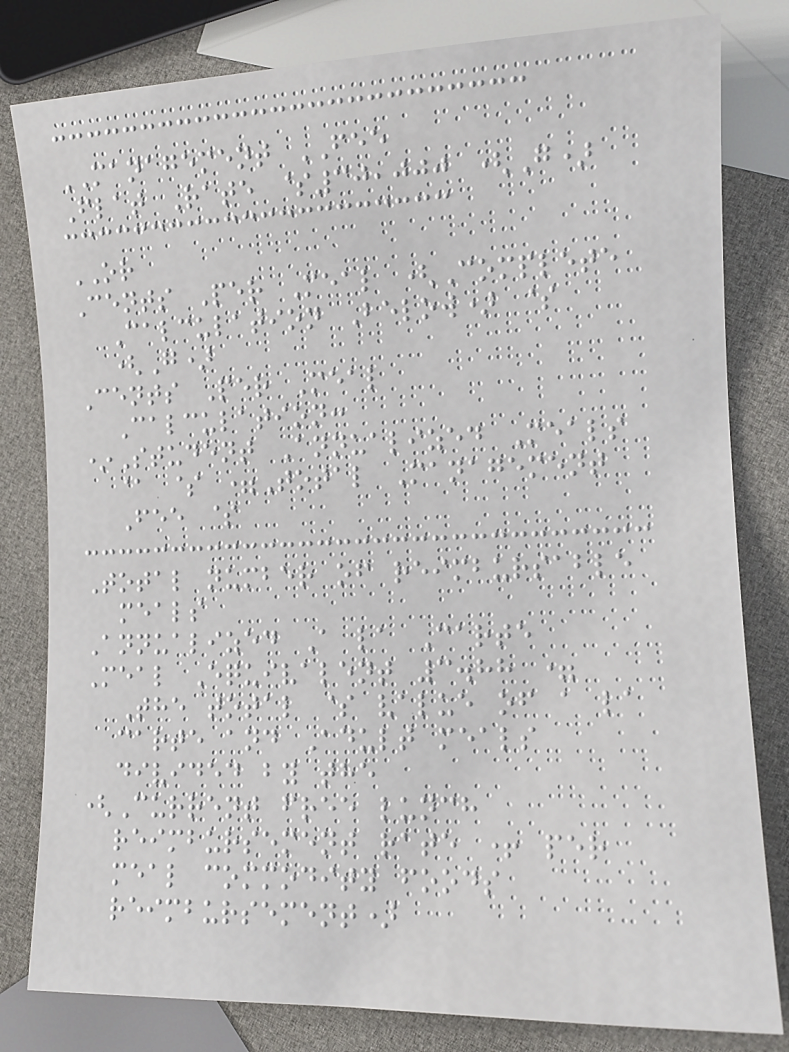MANAGEMENT FEE
Flat Rate $30,000 (G)
OR
Cents Per Meal (Complete
Calculation Below) $
(G)
Cents Per Meal
Calculation:
*Student Annualized Meals
@ $ =Total Management
Fee $
Total number of reimbursable
meals
Annualized A la Carte
Meal Equivalent 3.88 =
The total $ value of a la
carte and Adult meals
divided by the
(Current free lunch
reimbursement rate + per
meal commodity foods
reimbursement)
